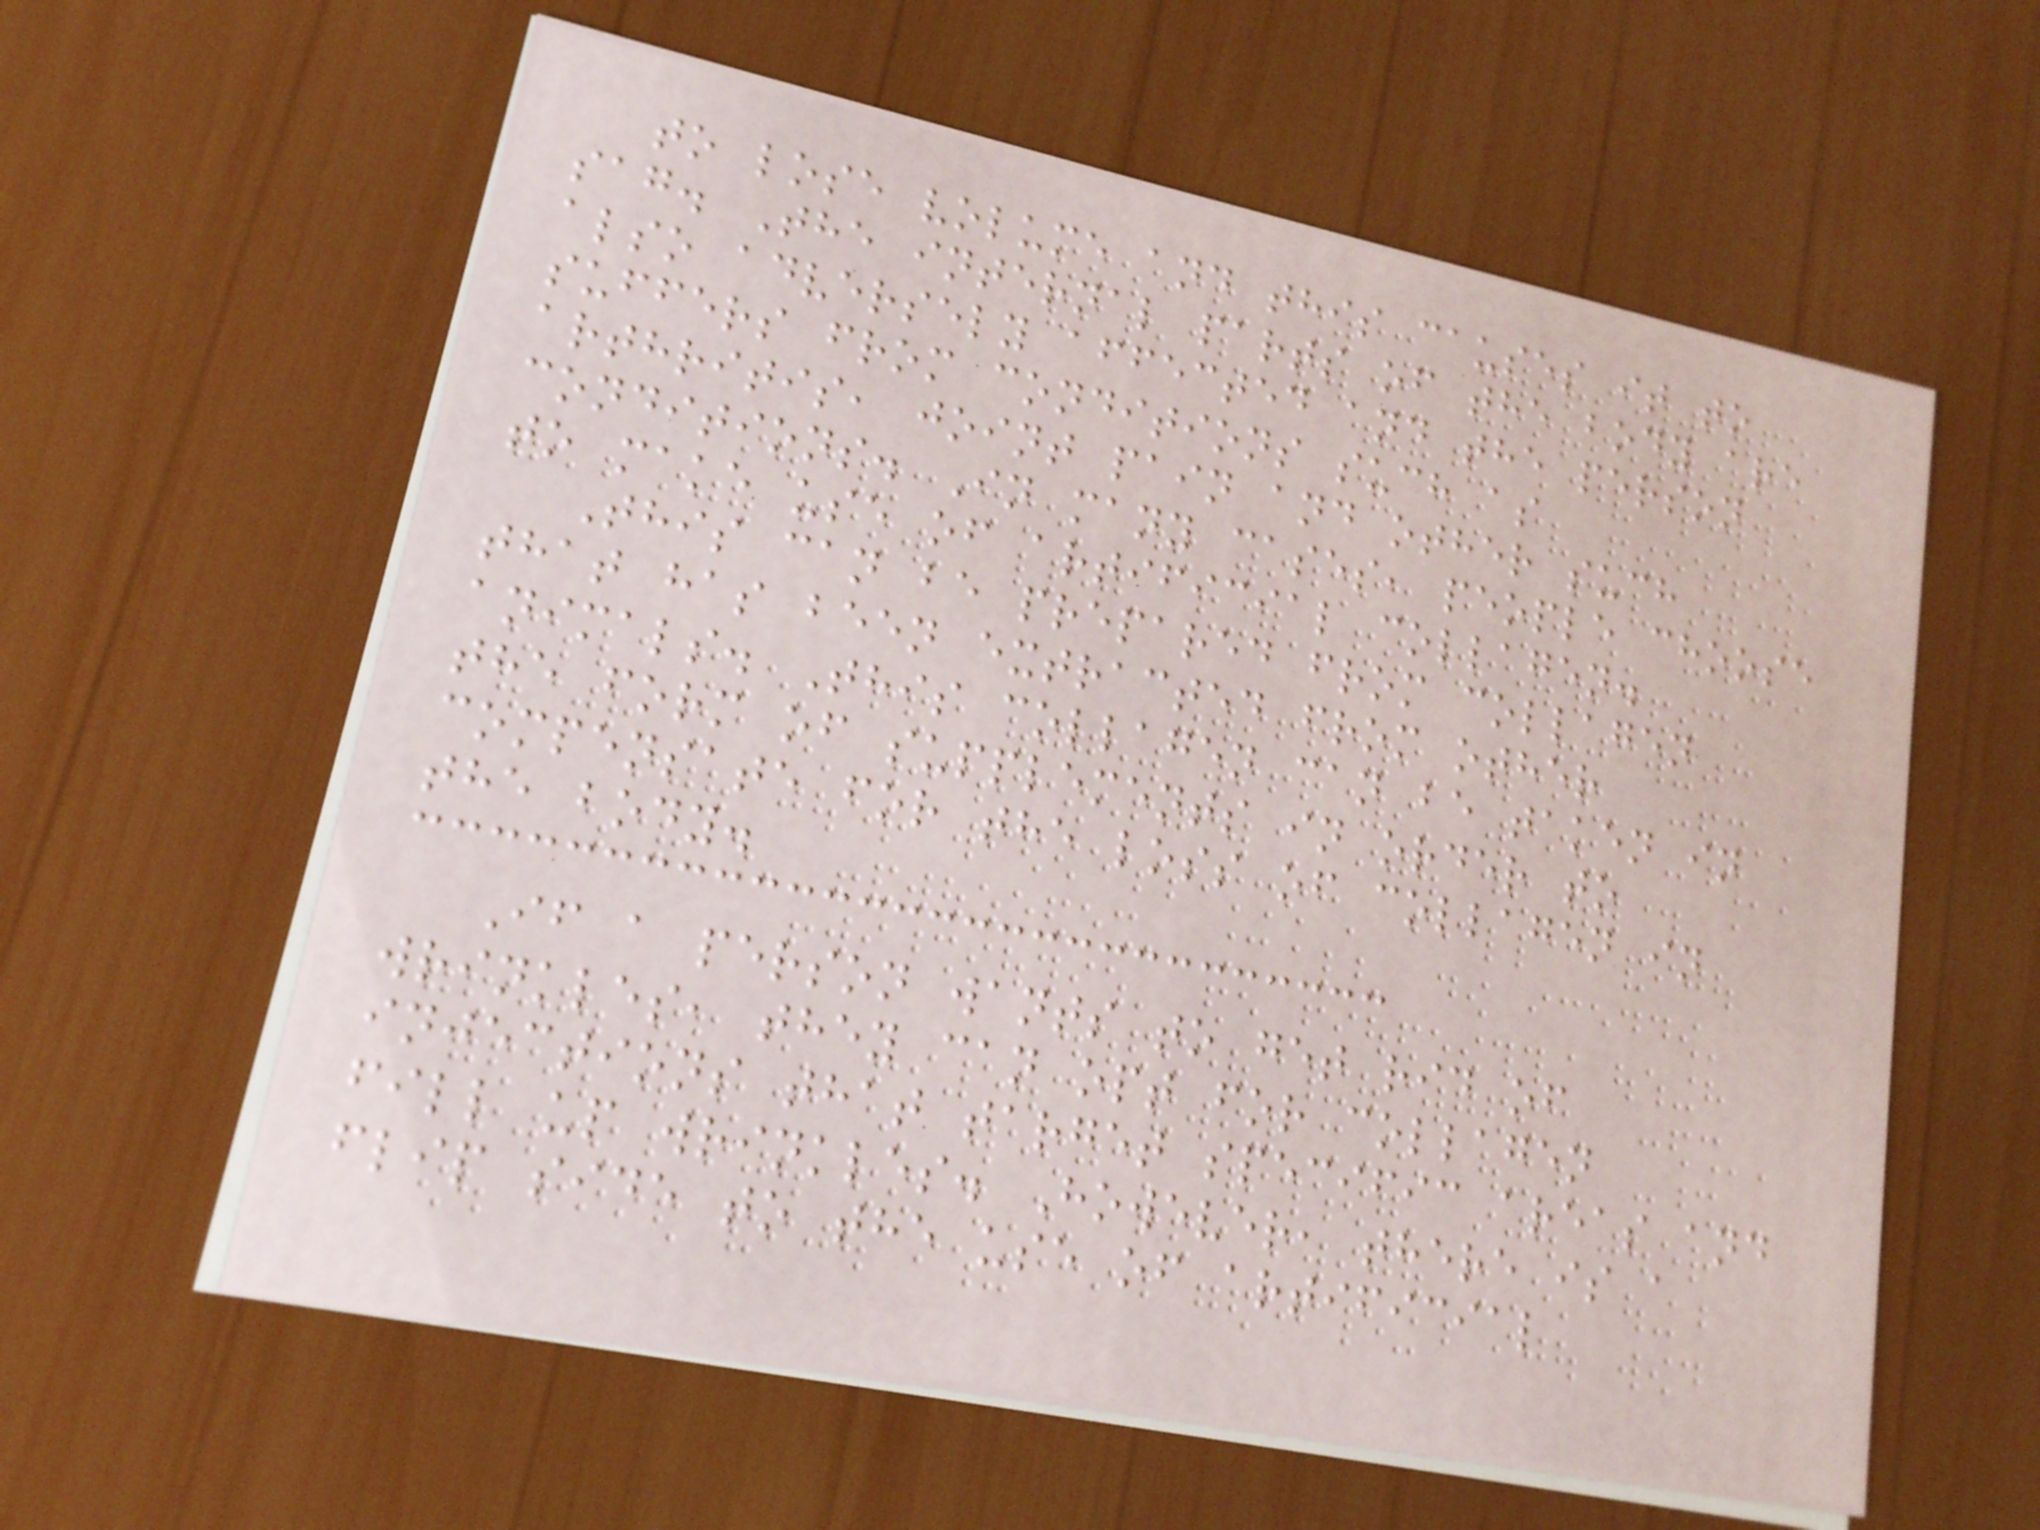to lose volume and this causes it to
sag. The internal parts of the body are
also adversely affected and the person
suffers from conditions such as
arthritis, joint pain and other such
conditions. In many cases, people choose
to make use of artificial collagen.
This can be prepared from collagen
that has been extracted from other
animals. This collagen can be taken in
the form of supplements in order to
compensate for the loss of collagen in
the body.
If a person wants to get rid of
wrinkles, they can opt for collagen
injections that target specific areas and
fill up wrinkles. However, there is a
flip side to the use of artificial
